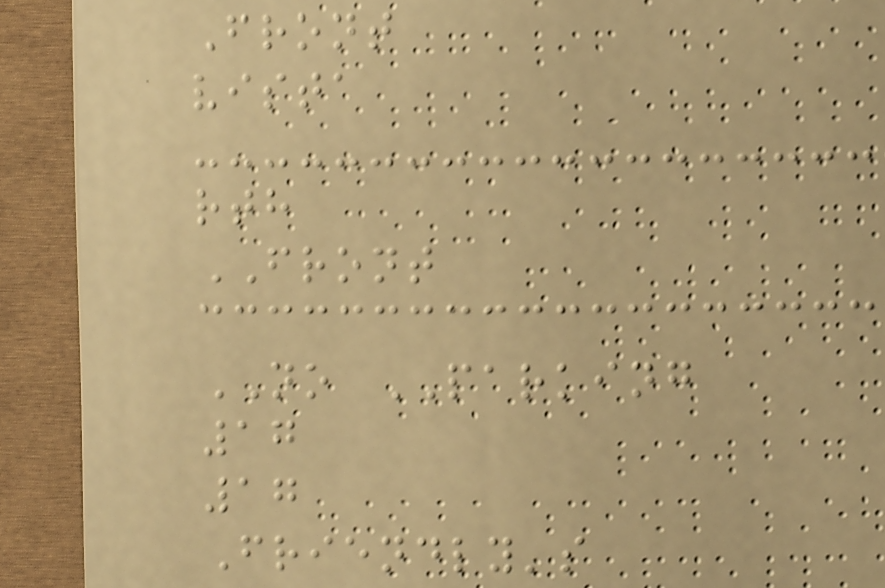Front
vista
rth
FRONT
NO PARKING
17
17
Friendly's
